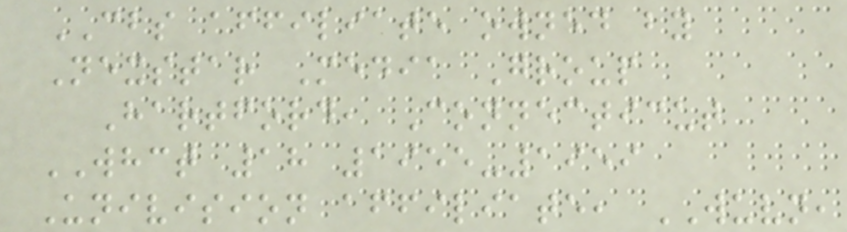CBS affiliate owned by
Nexstar Media Group
Hartford, Connecticut
WHCT 18 1955-1959
Univision affiliate, WUVN,
